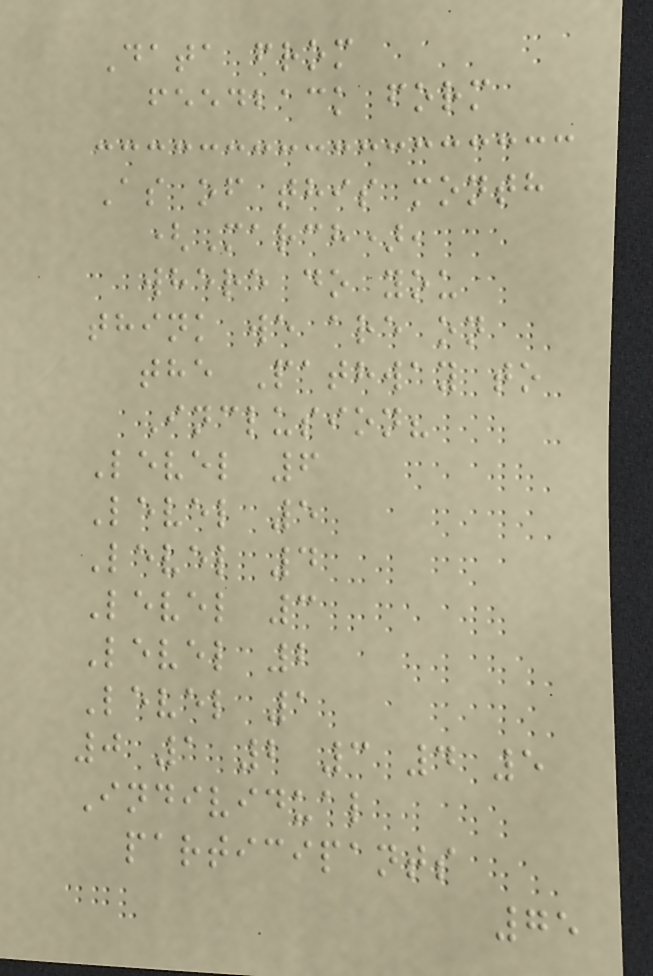Data from
feedback form
As of this month
(March),
where do you
think we are on
the Pathway to
Inclusion?
Level 6
Level 5
Level 4
Level 3
Level 2
Level 1
0 1 2 3 4 5
Individual
participants
75
